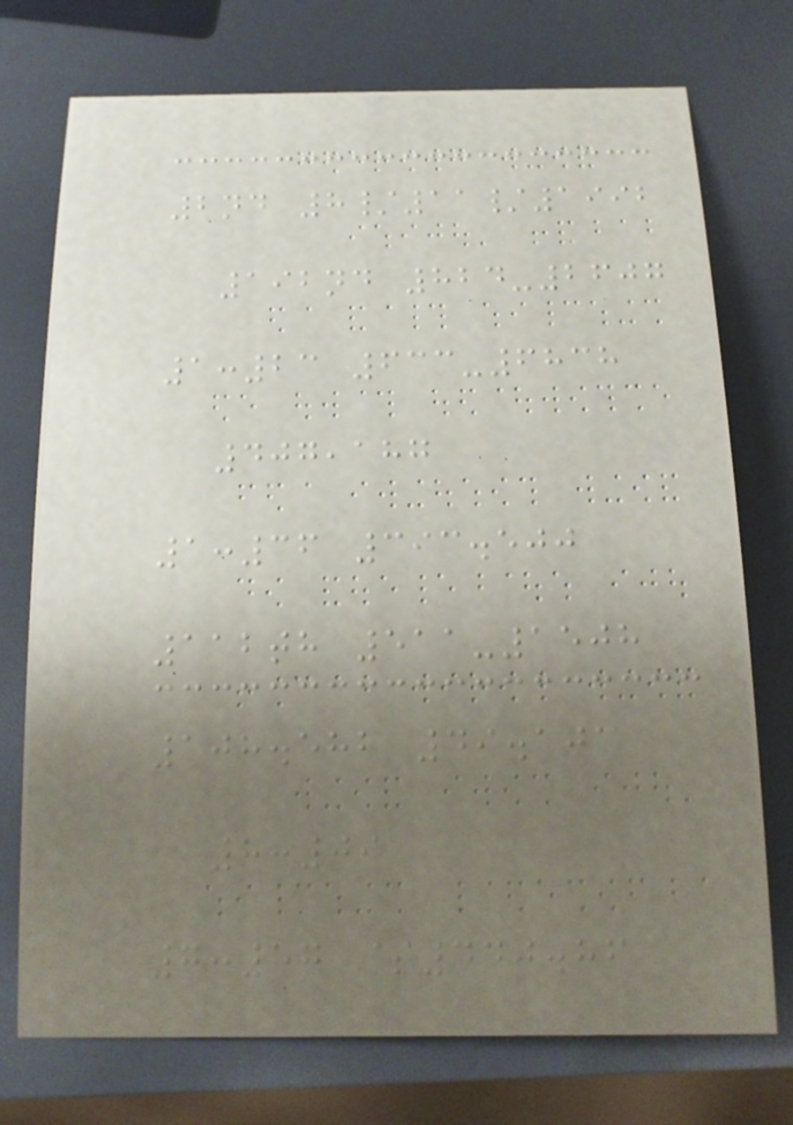2nd 8/11/1992
192nd 824-2607
1:23 633-6838
407,187
1:36 393.500
112th 511-1508
108.582 49.101
8:09
7:57 $440.86
